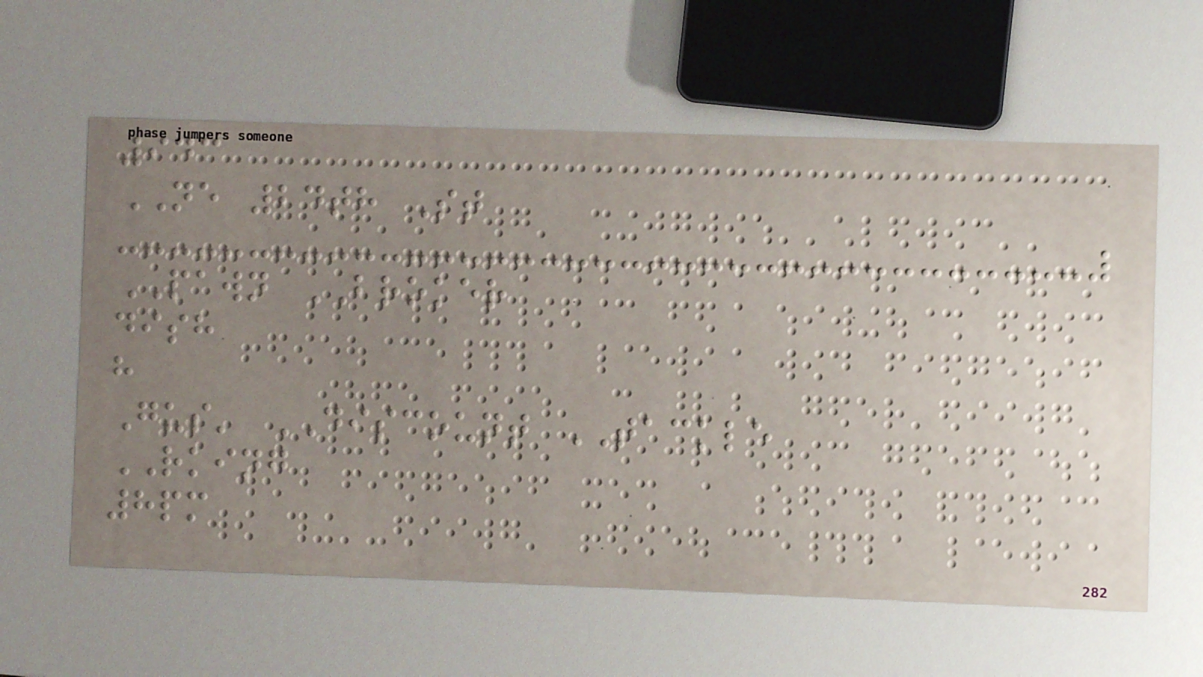943
NE 24th St
PAWN BROKER
dish
h
Gus' DISCOUNT TACKLE
RKING
8pm
